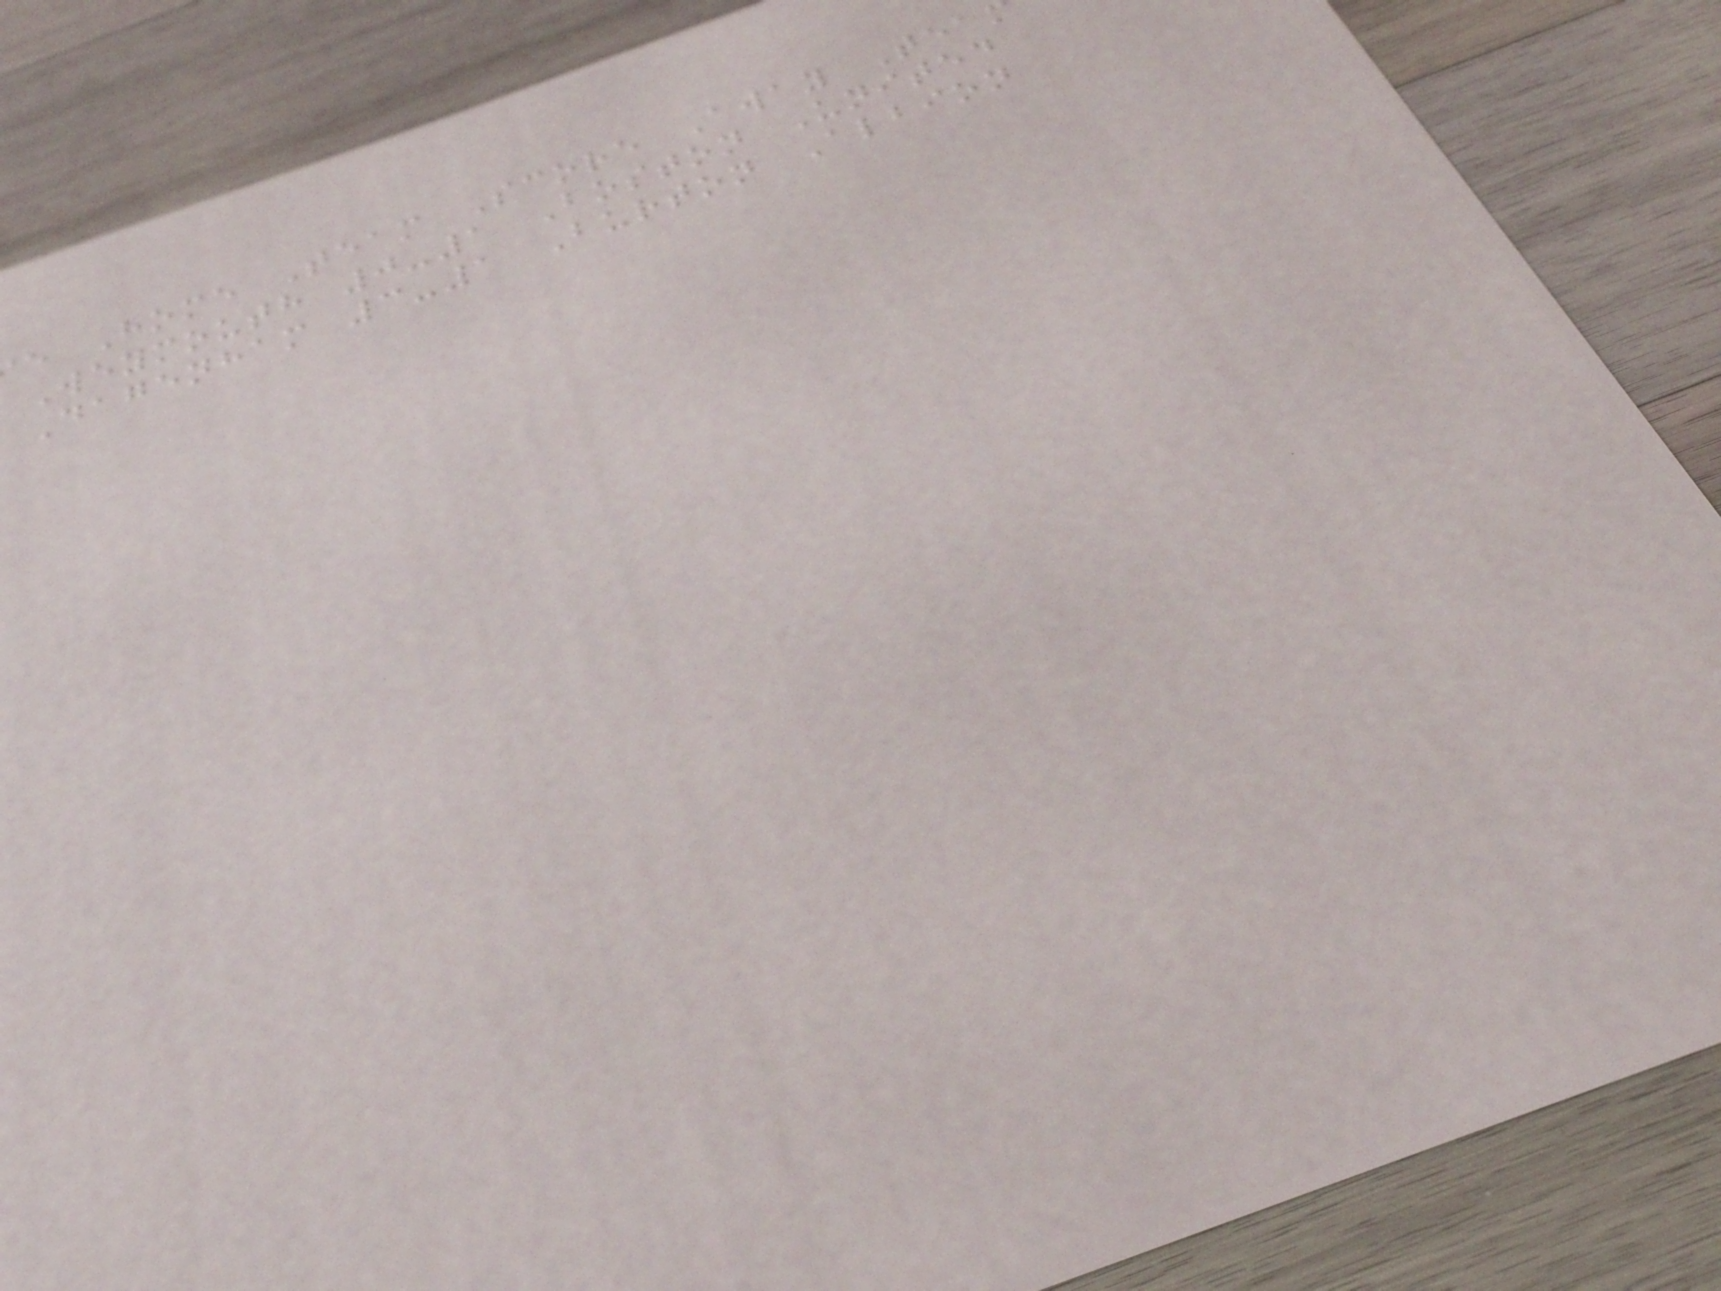e Home Team Score Away Tea
Weymouth 0-1 Boston United
Dagenham 3-1 Burton Albion
